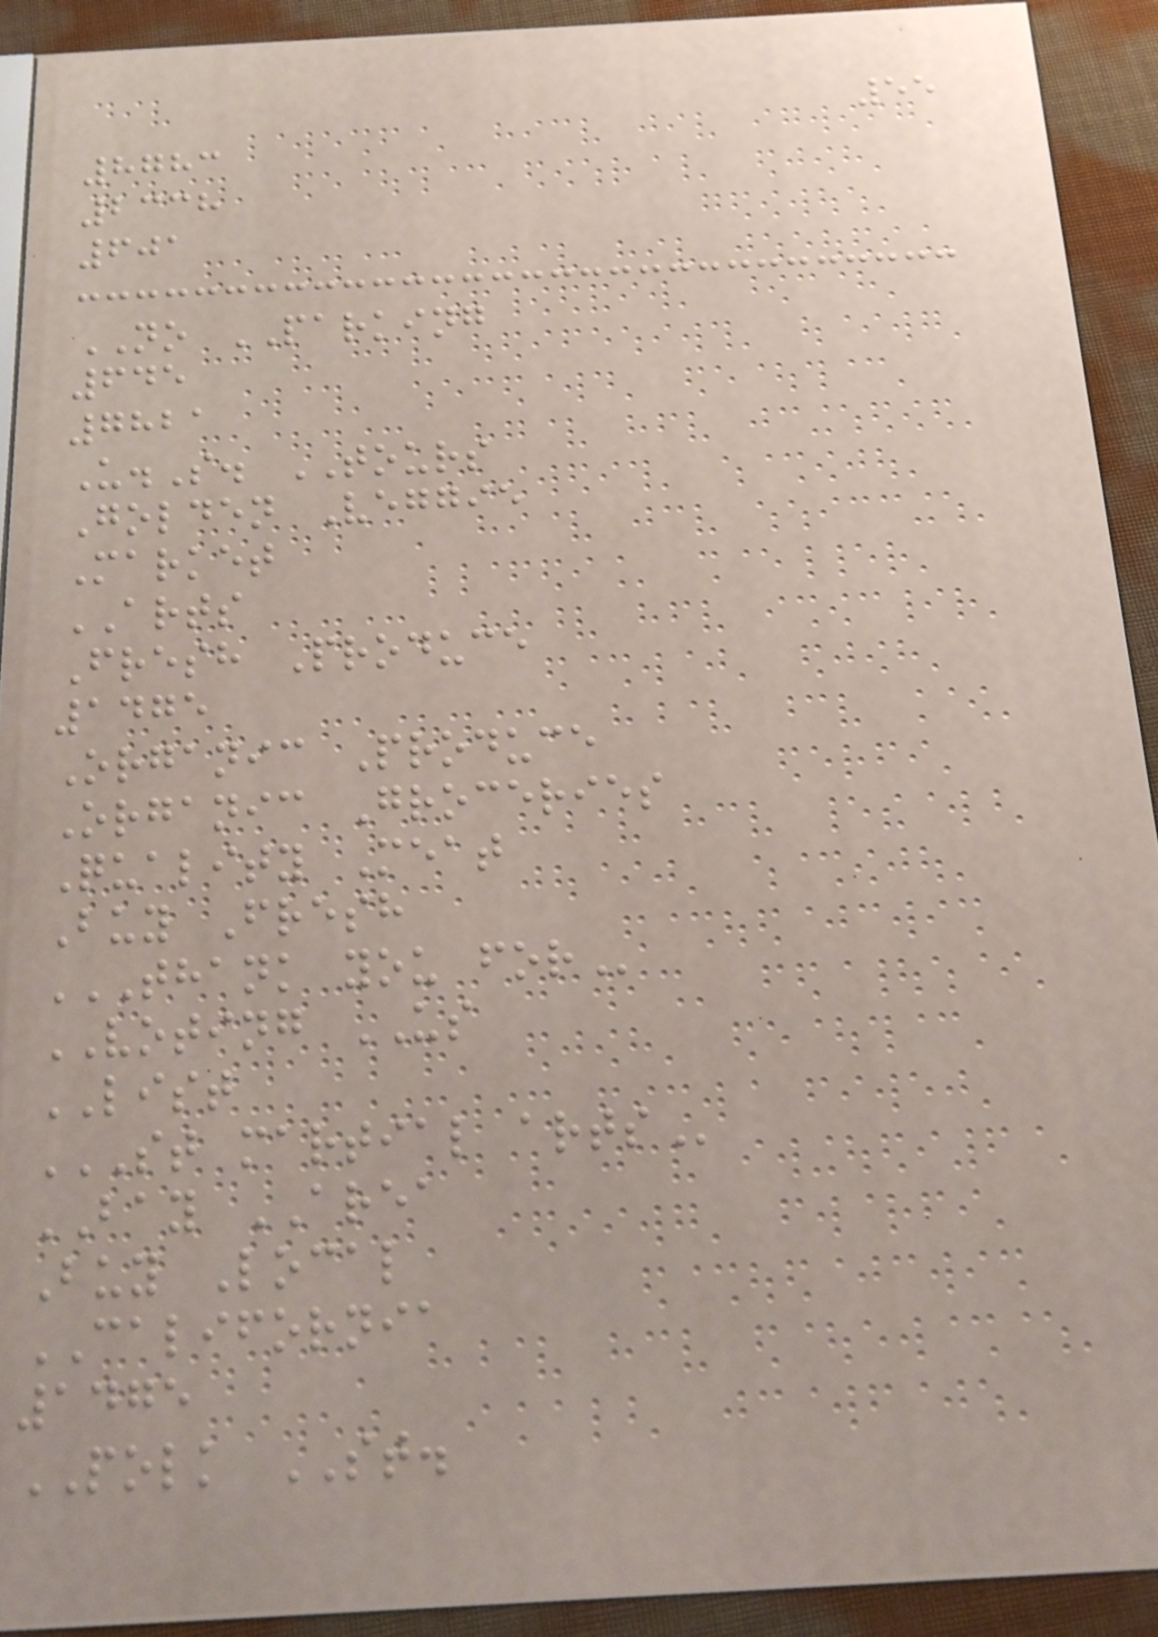55
8783
2338
601
NO PARKING
645
7821
U.S. TOURS
Golden Veggie
Market
ARTS
Fresh Produce
1475
Organic Produce
Organic Groceries
Quality Meat
Buy Fresh
THANK YOU FOR
VOTING US
LIST
ST MARTIAL ARTS
BAY AREA
Buy Local
CALIFORNIA
1475
POLK ST.
